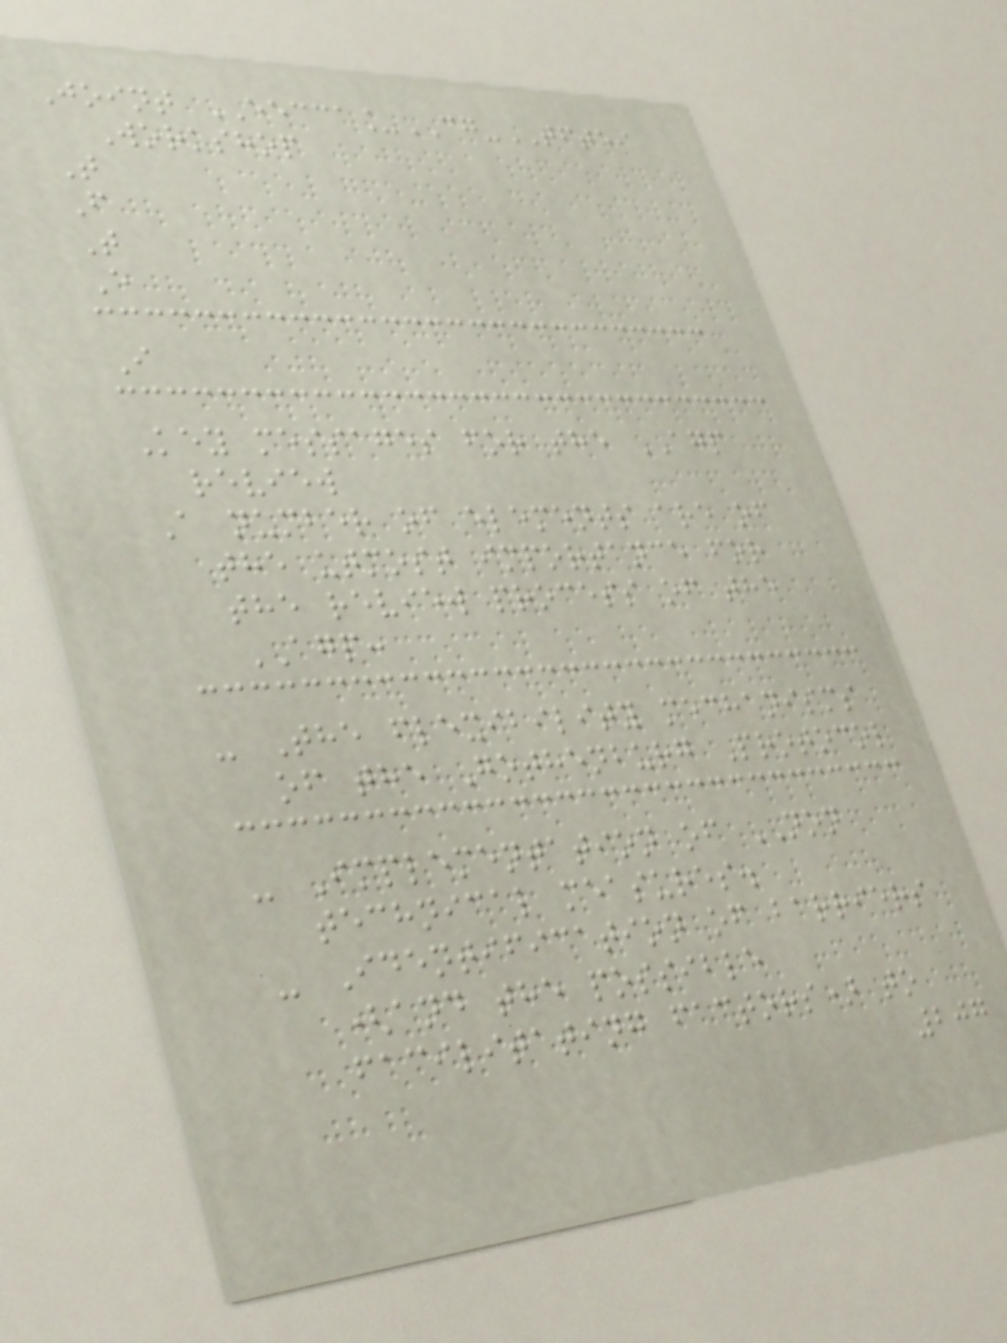Joint EECCA_CG-TFTEI
Workshop
T
F
T
E
I
Key messages for the AGP
review
A number of elements are of
the utmost importance for
the review process of the
AGP:
- The flexibility mechanisms
of the Gothenburg Protocol
- Implementation of NON
technical measures.
- Identification of barriers
(and the possible
facilitating factors) to
207
